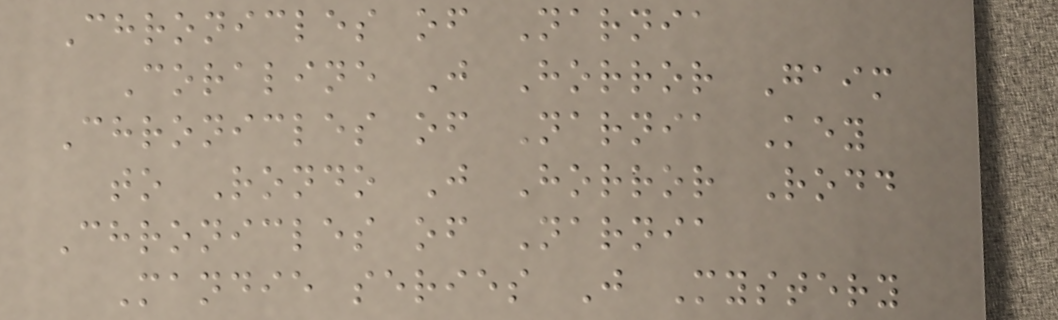Chronicles of Narnia
Coraline J Horror Gaim
Chronicles of Narnia Key
to Rondo J Horror Rodd
Chronicles of Narnia
Mandie series J Mystery
